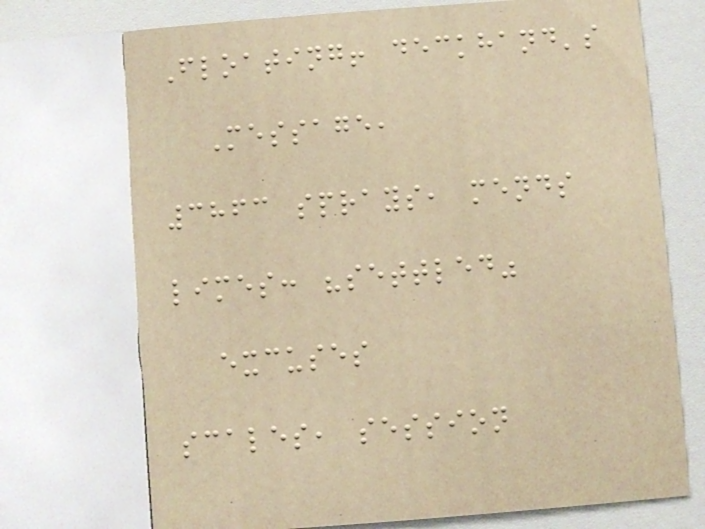Floating! deckhand's
Message,
3863 sprays, mends
limes: "settled"
excuses
scales, session
